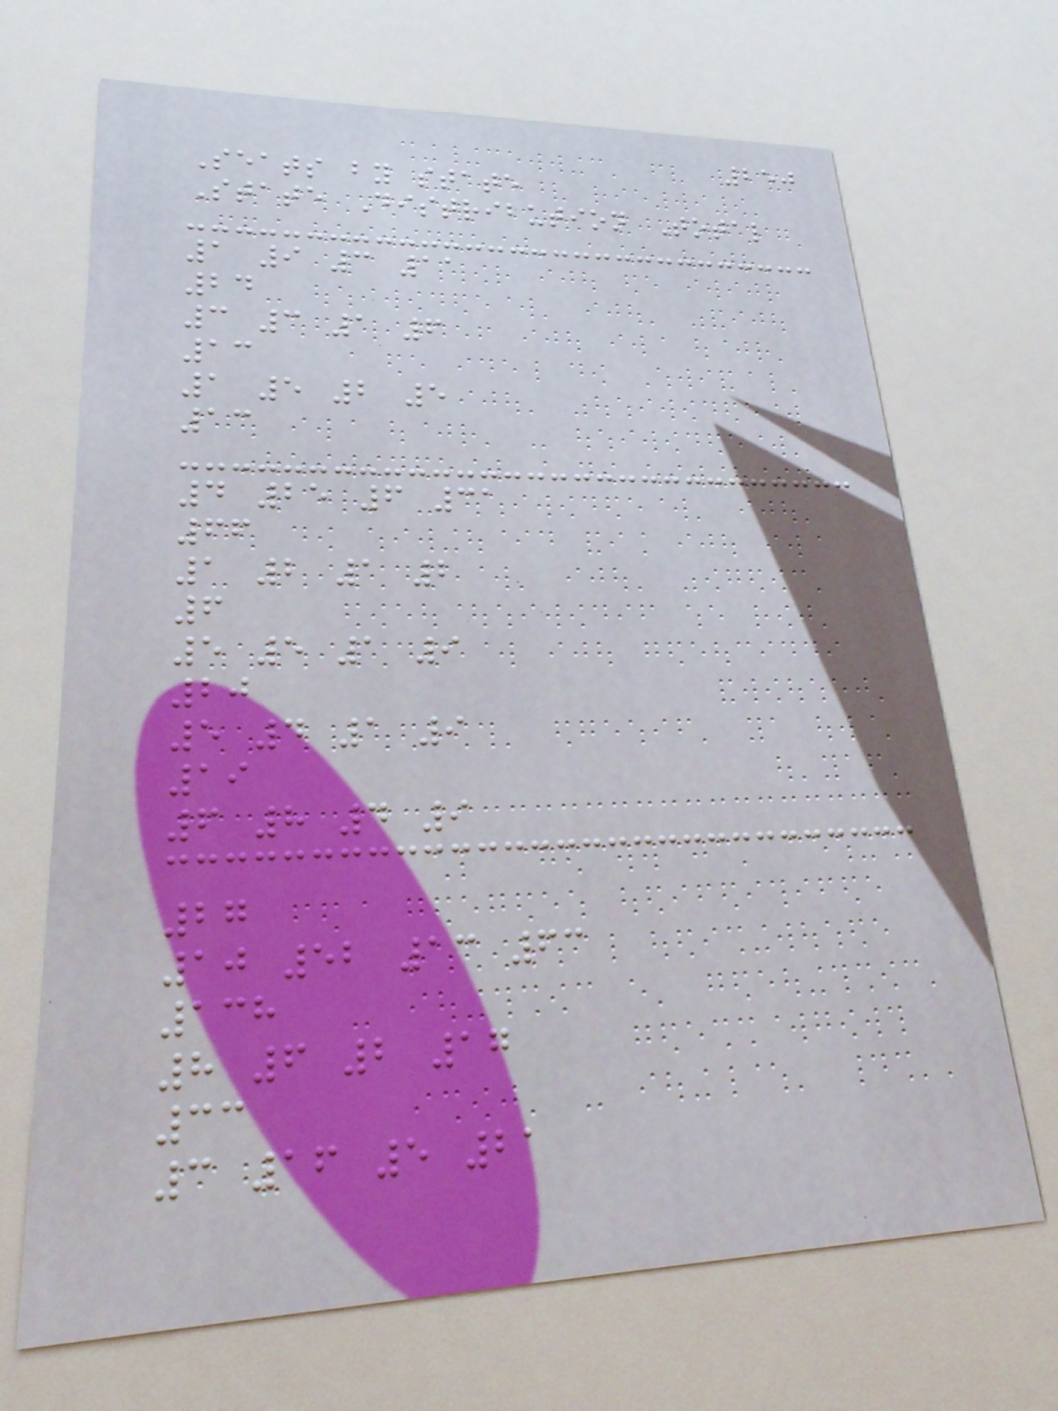250
Seats by state
State Distribution Total
1 9 3 11
24
3 3 1 6
13
1 5 2 5
13
4 25 6 31
66
1 2 1 2
6
5 5 1 9
20
5 4 1 9
19
6 8 4 9
27
10 52 13 63
138
8 6 2 17
33
3 16 5 21
